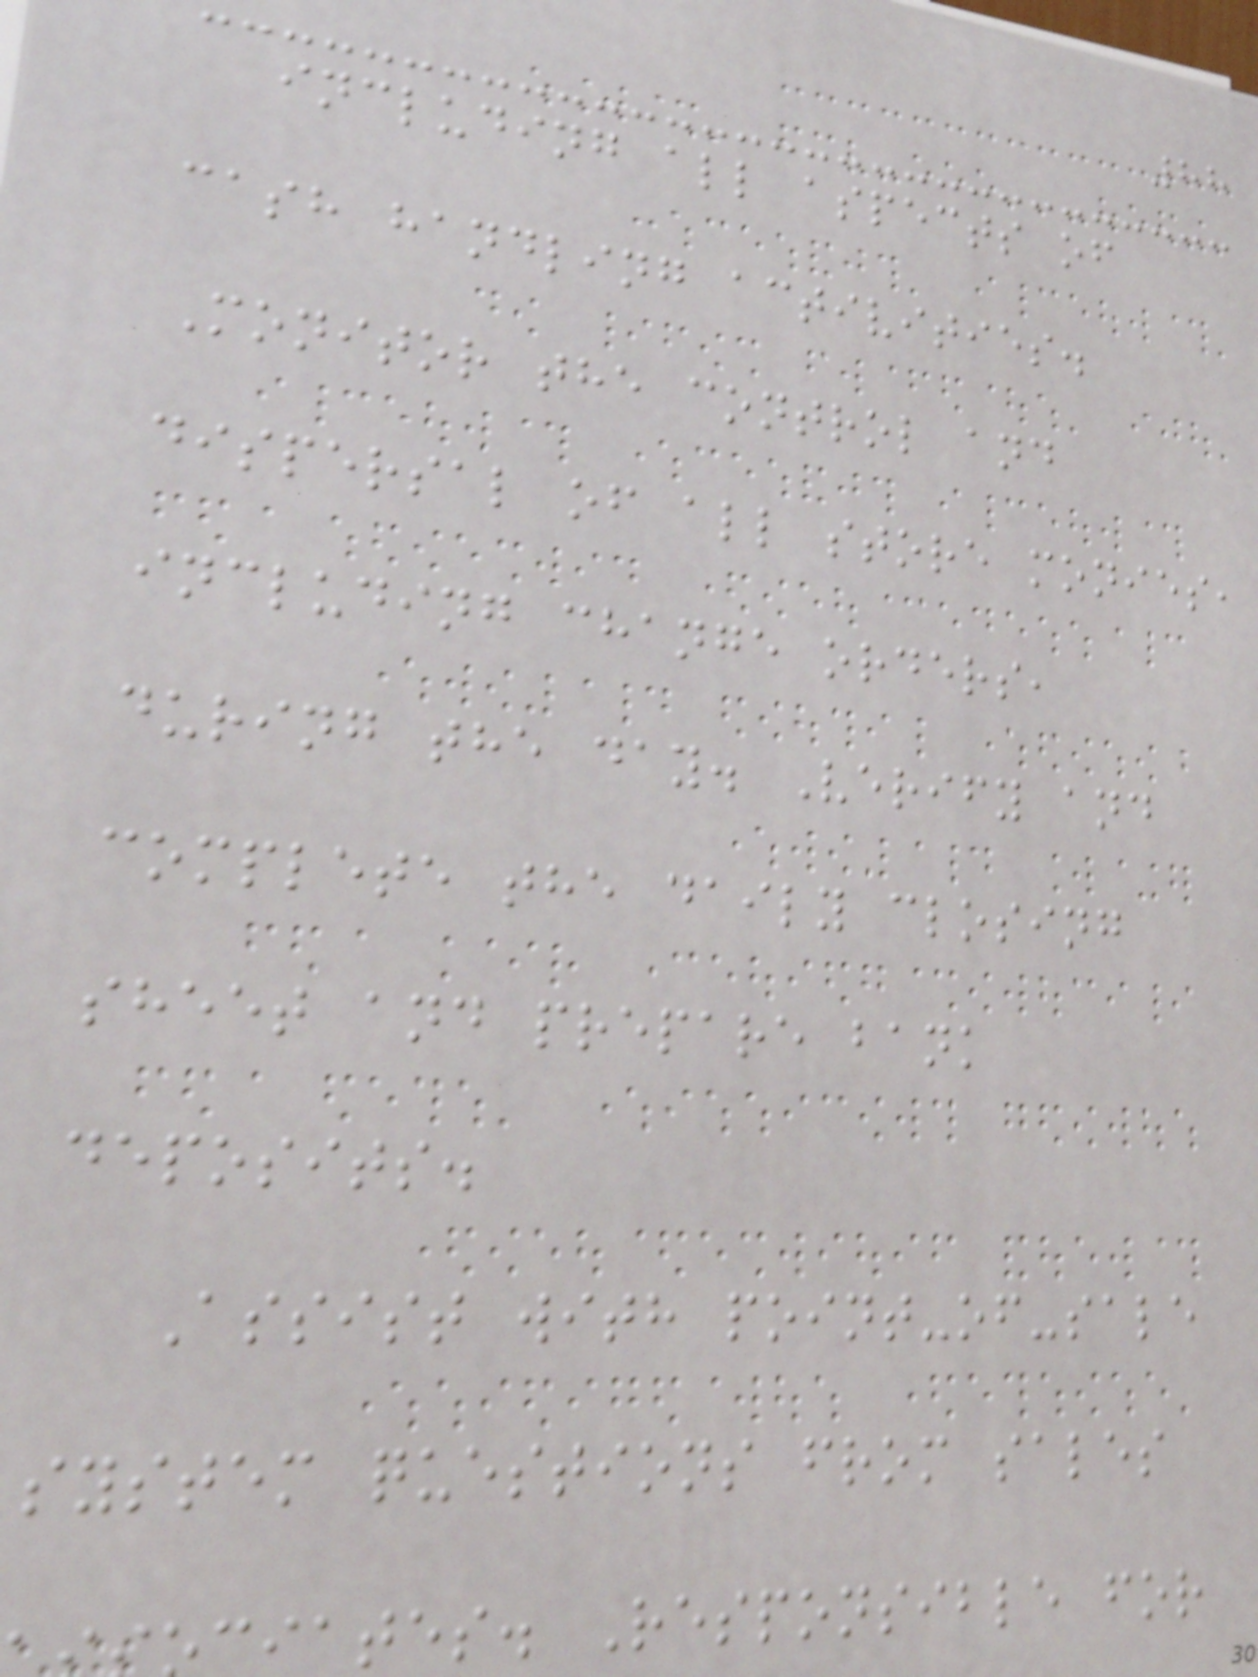88
including all aspects of
cash handling activities.
Monitor the control and
dispersal of all store monies,
including change orders,
during the day. Verify and
complete the daily closing
sheet and prepare bank
deposits.
Assist with point-of-sale
system questions from sales
iates. Responsible for
